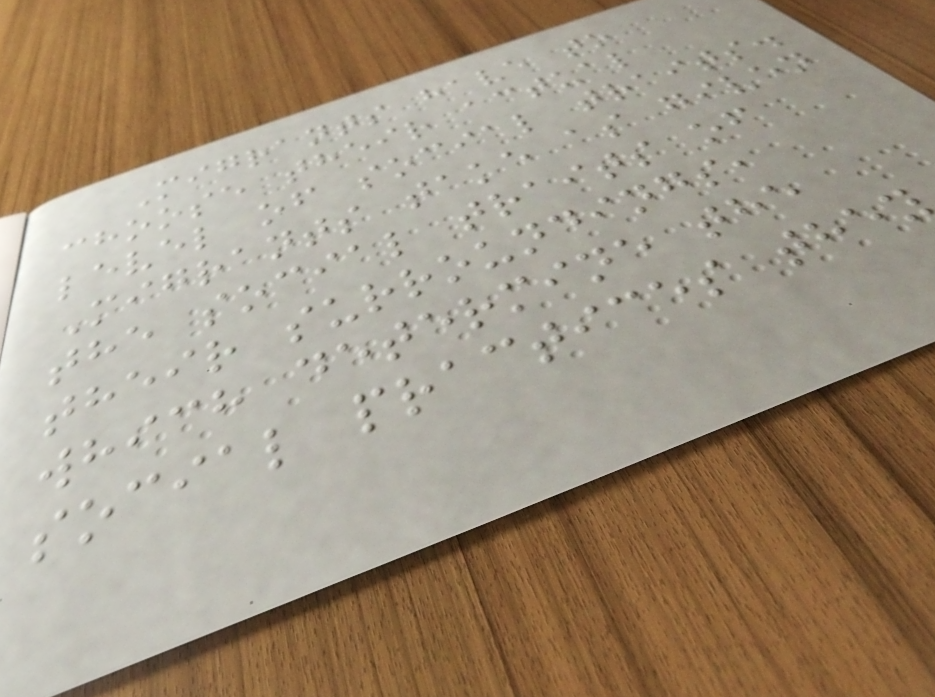Migrants have to
choose their actual
level of social traits.
Migrants take as given
the social traits of
their surroundings,
which determine the
social practices they
